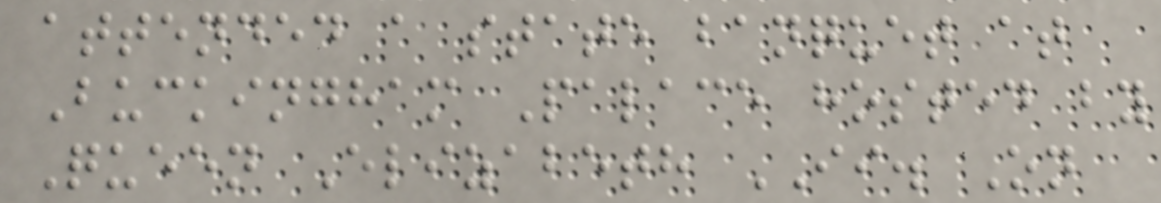attended a state banquet at
Buckingham Palace hosted by
Queen Elizabeth II. On
